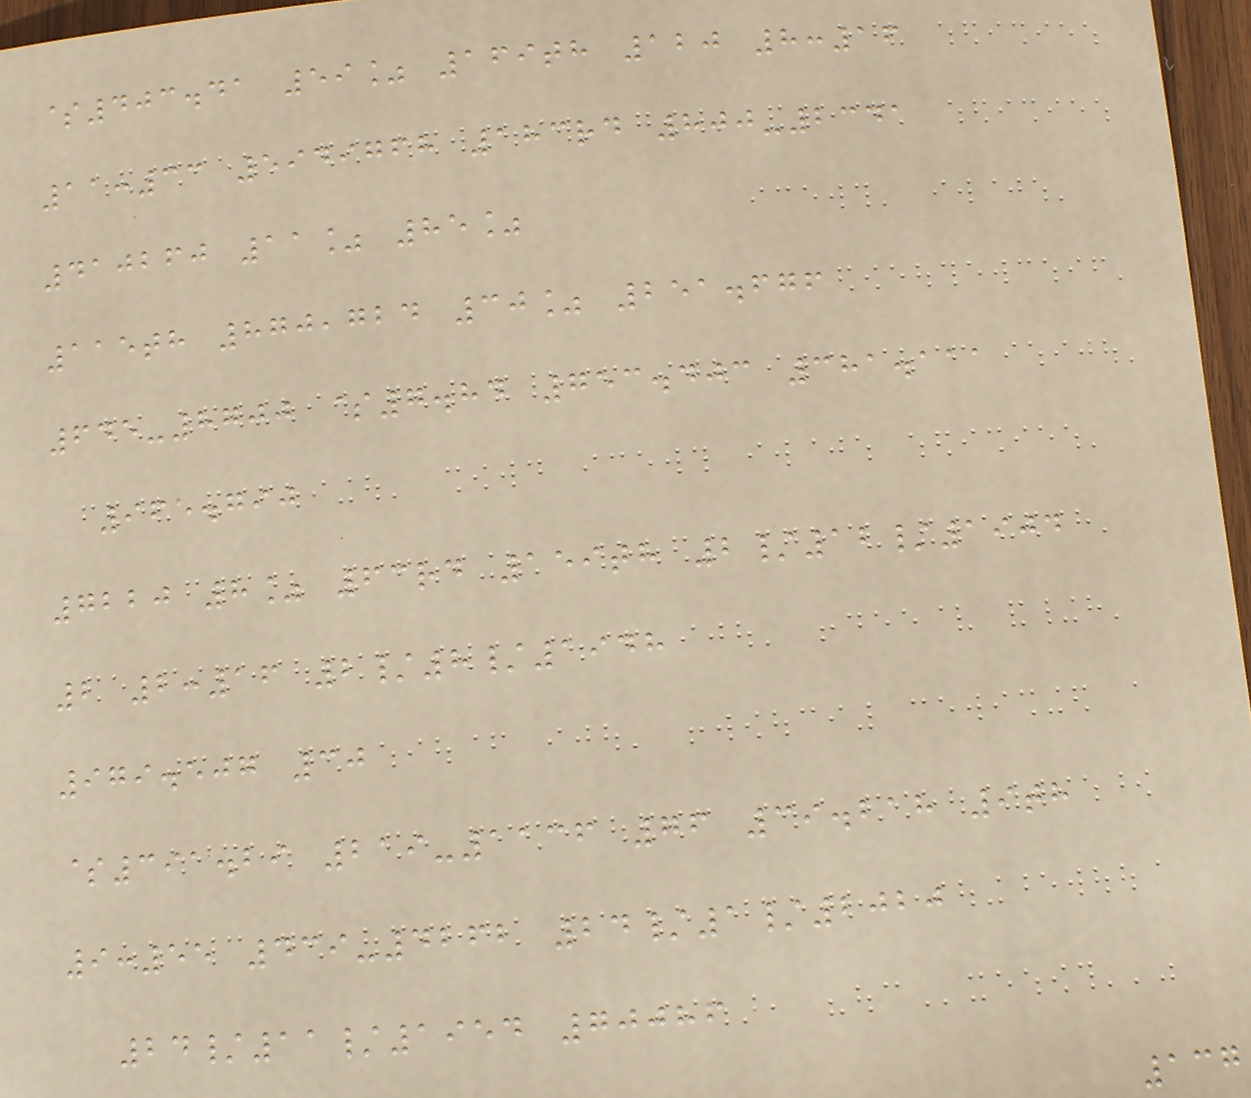$403.41 59% 169th 120 8:16
11:33 5949768 183rd 800-2341
410260 11% 85%
115th 870,724 30% 251.676
645-8700 $7.84 753.403 381.111
965.790
7220 8% 63rd 159th 2/12/1904
2 2:16 2/8/1948
979.507 30
$391.29 219-1136 76 39.218 9th
9:55 439-4262 24/1/2020
24/11/1954 70086
137
